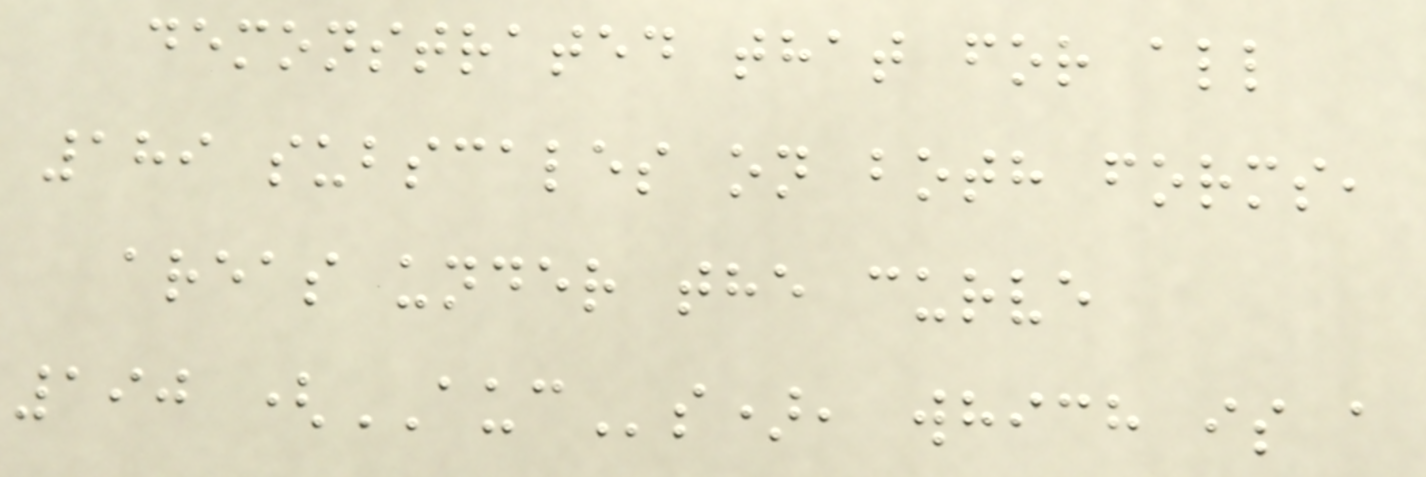demonstrated that for all
189 subscales on both forms,
areas under the curve
190 (AUCs), which is a
